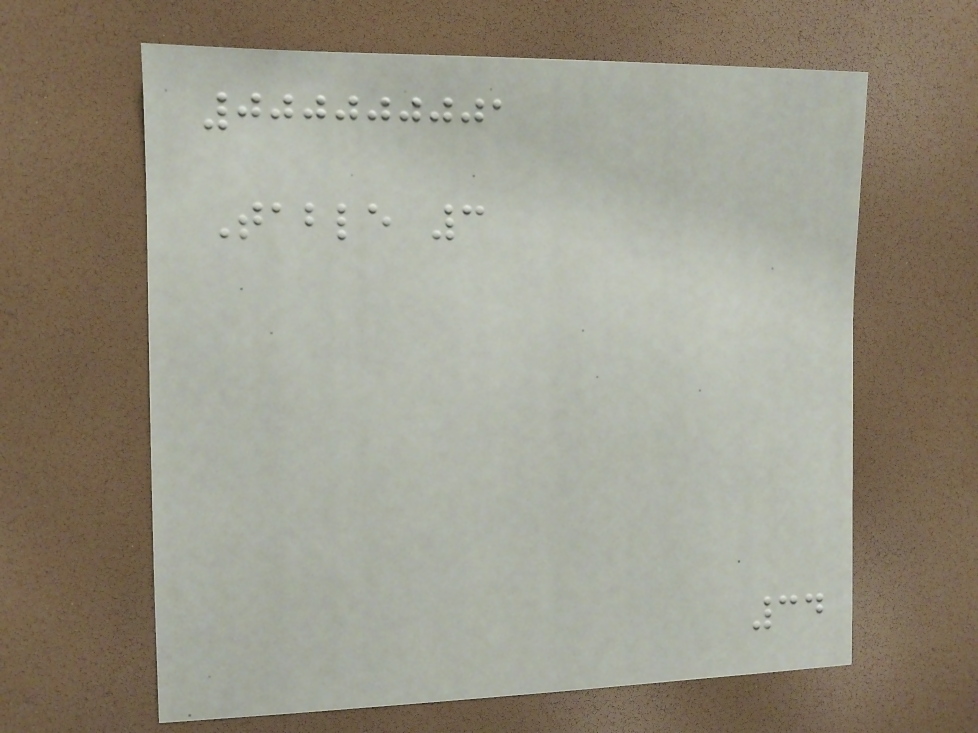000000001
Table 3
34
